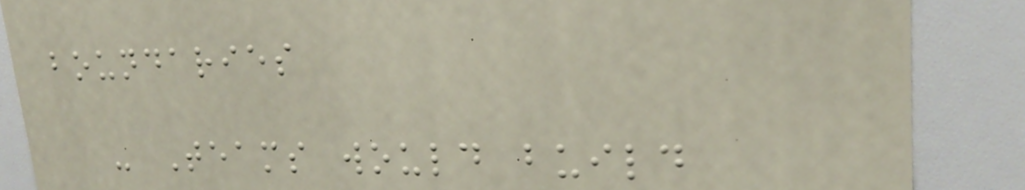boundaries
- Teams would build
